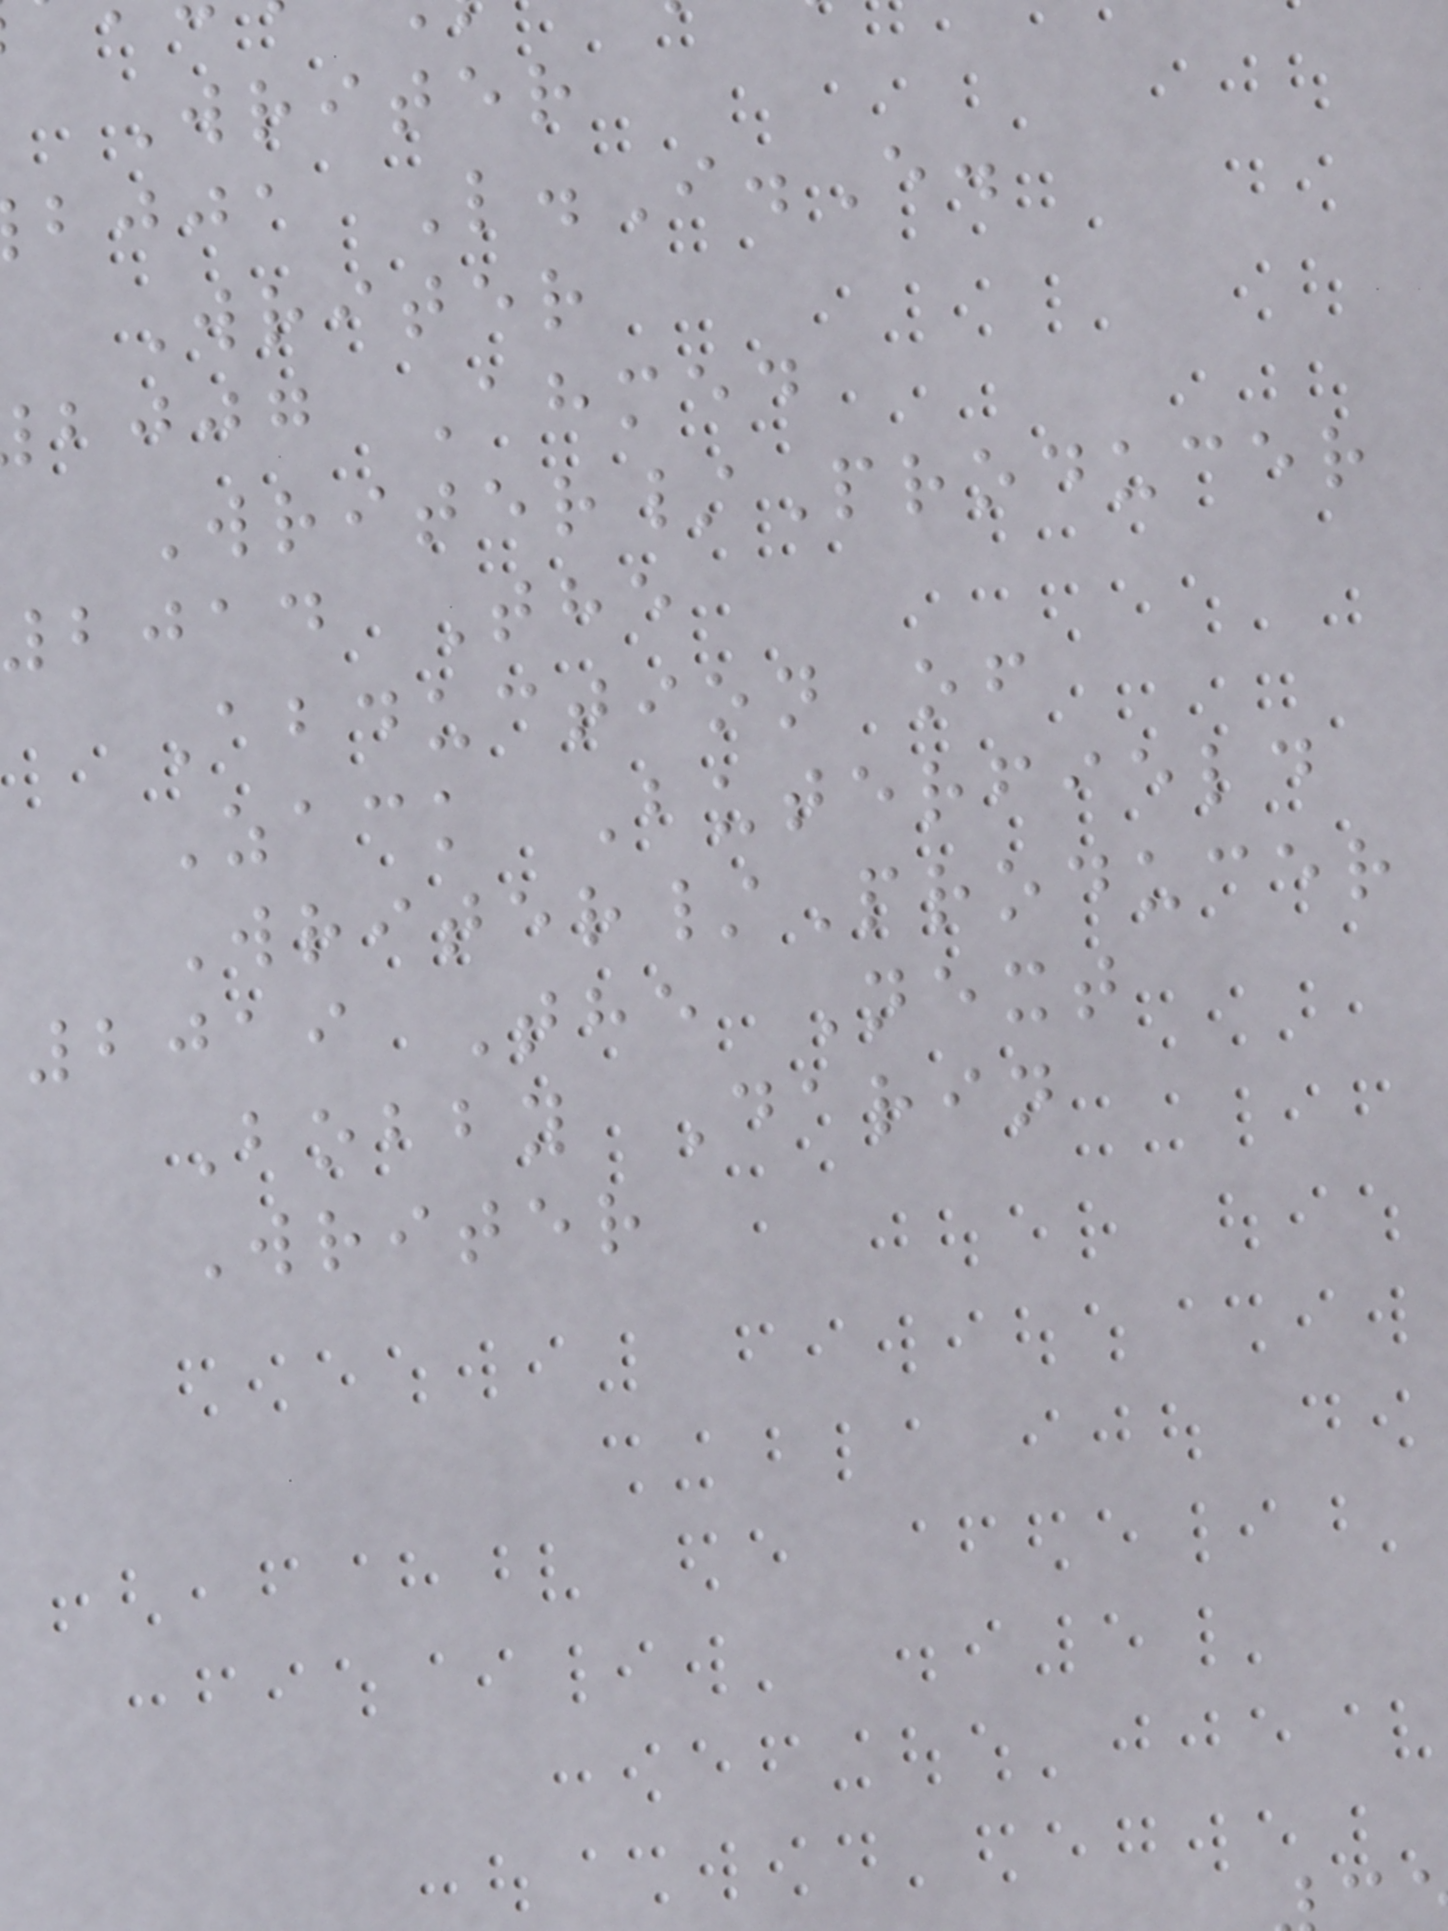Writer
bjja L.I.E.
Writer
bjjg Ahmed
Writer/Producer
bjad The
Abduction of
Zack Buterfield
Writer/Producer
2019 The Next
Bobby Darin
Writer
